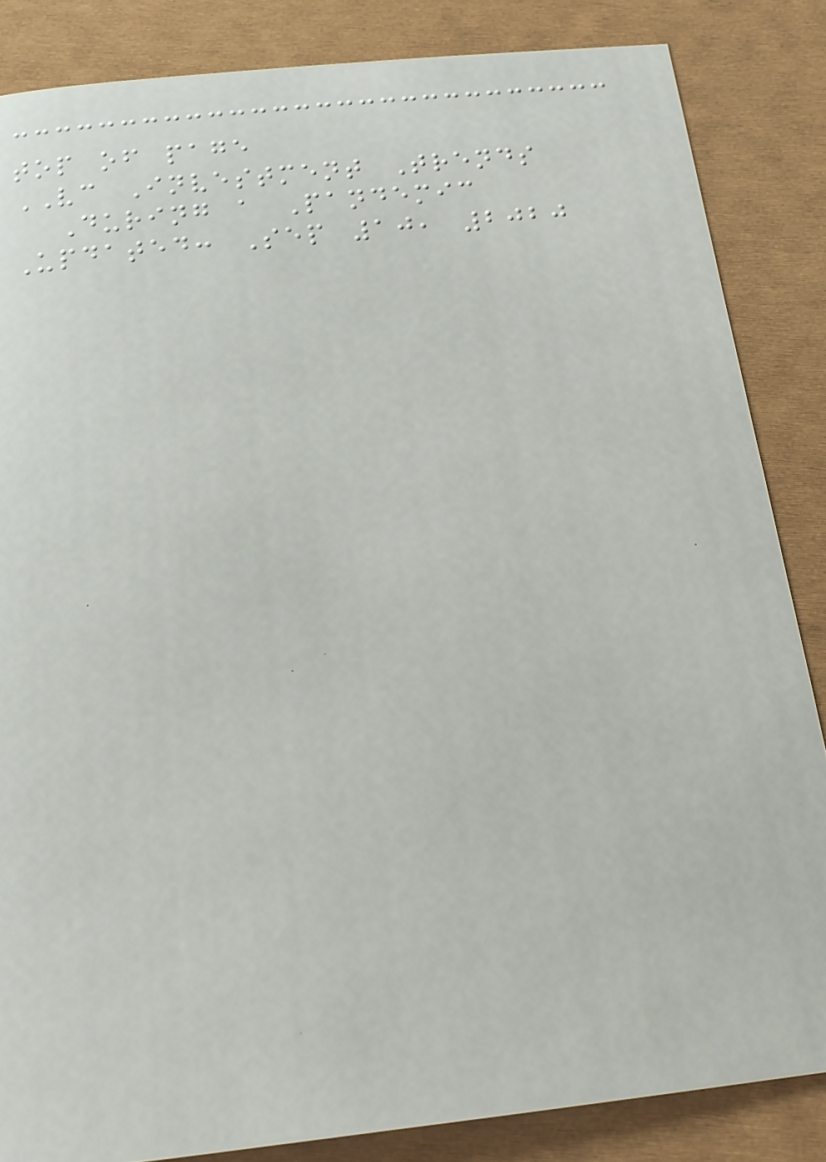top of page
VC Investment Trends
During a Pandemic
Updated: Sep 10, 2020
